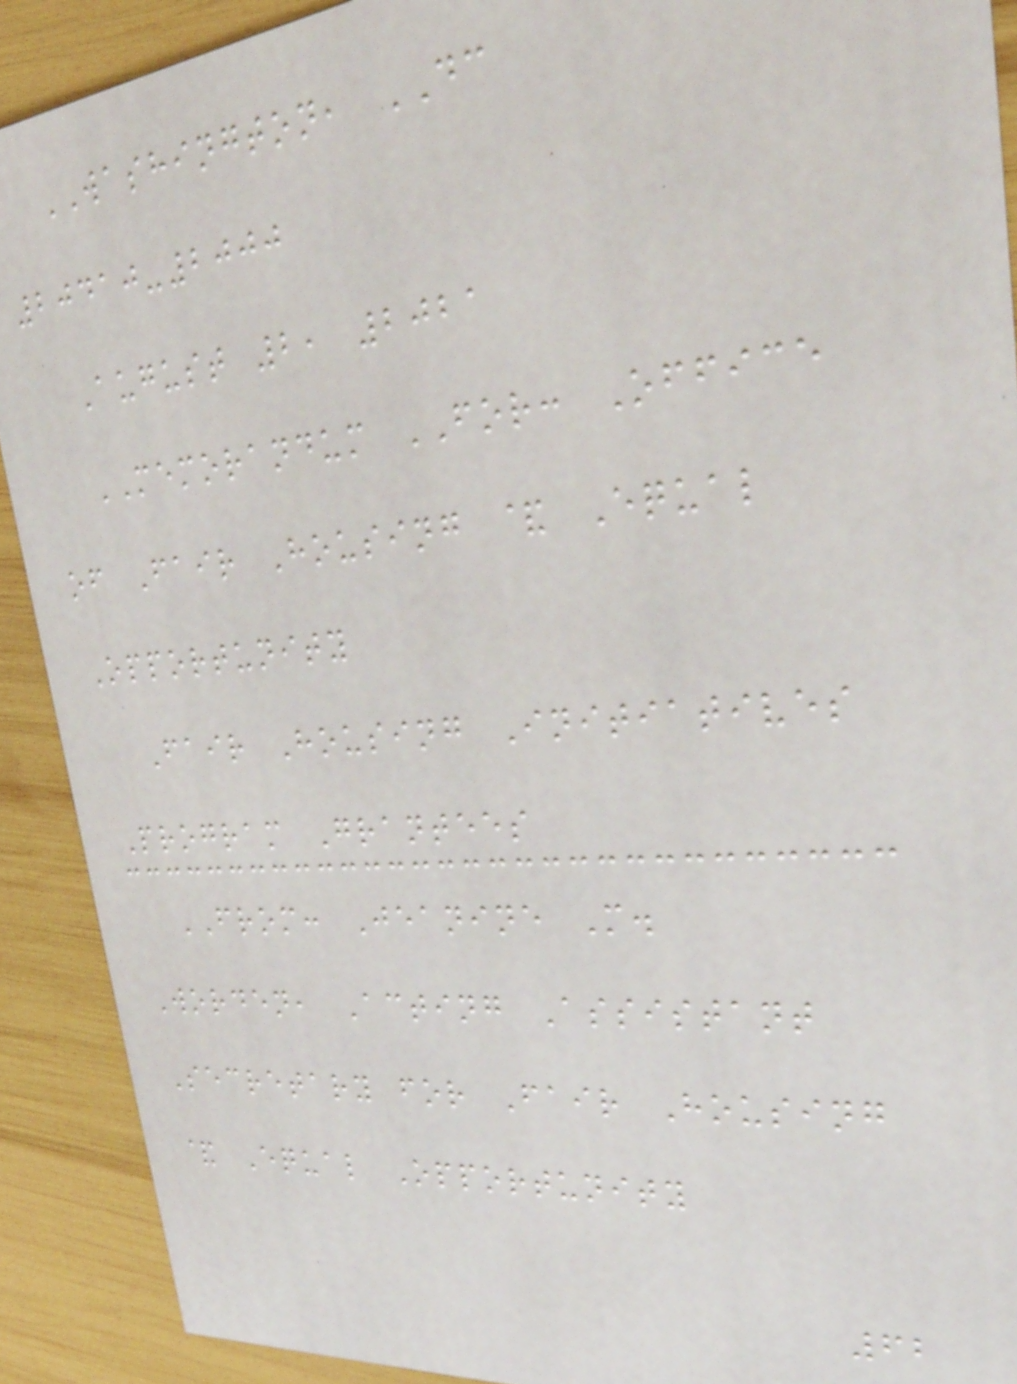WASHINGTON, DC
20410-2000
August 2, 2021
MEMORANDUM FOR: Office
of Fair Housing & Equal
Opportunity
Fair Housing Initiatives
Program Grantees
FROM: Jeanine M.
Worden, Acting Assistant
Secretary for Fair Housing
& Equal Opportunity
62
